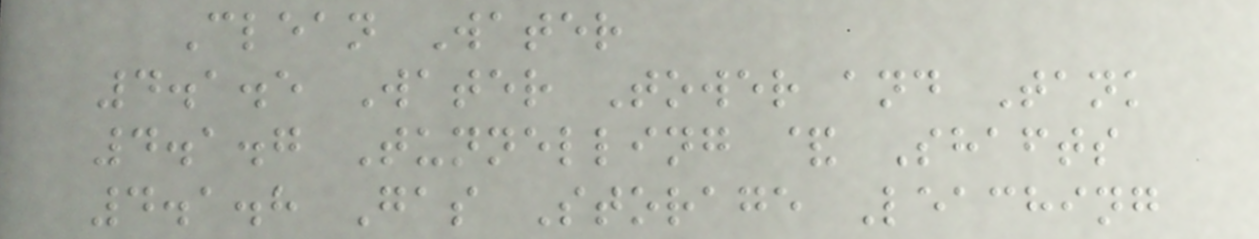Clean Water
4.1.5 Water Tower and Tank
4.1.7 Tunnelling & Shafts
4.1.8 Gas Storage Leaching
